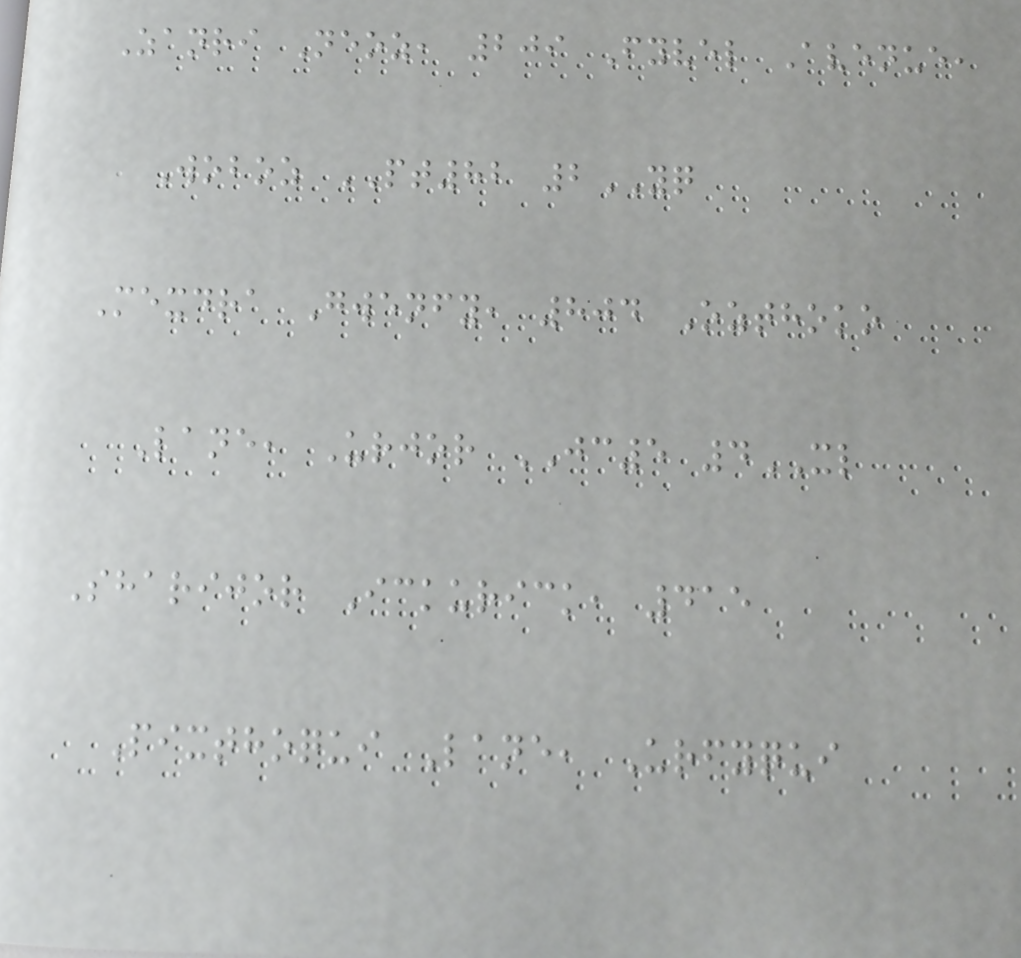Zanri Neoz, 209 Fyvel Avenue,
Woboz PT82 2YQ
Mexdra Gwenfy, 804 Ozthoko
Lane, Urjor JC5 4XL
Sharijor Ickurick, 415
Pixthoqui Lane, Urfyqui
